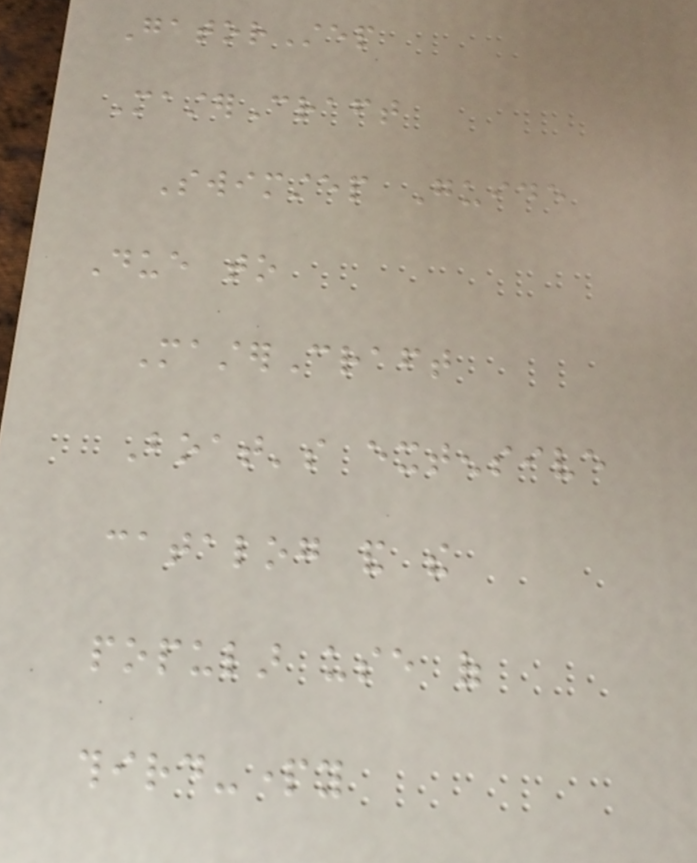GatorStep
MasterCraft
Swimstep Guide
Due to
MasterCraft
Boat's extensive
catalog and the
popular use of
third-party
